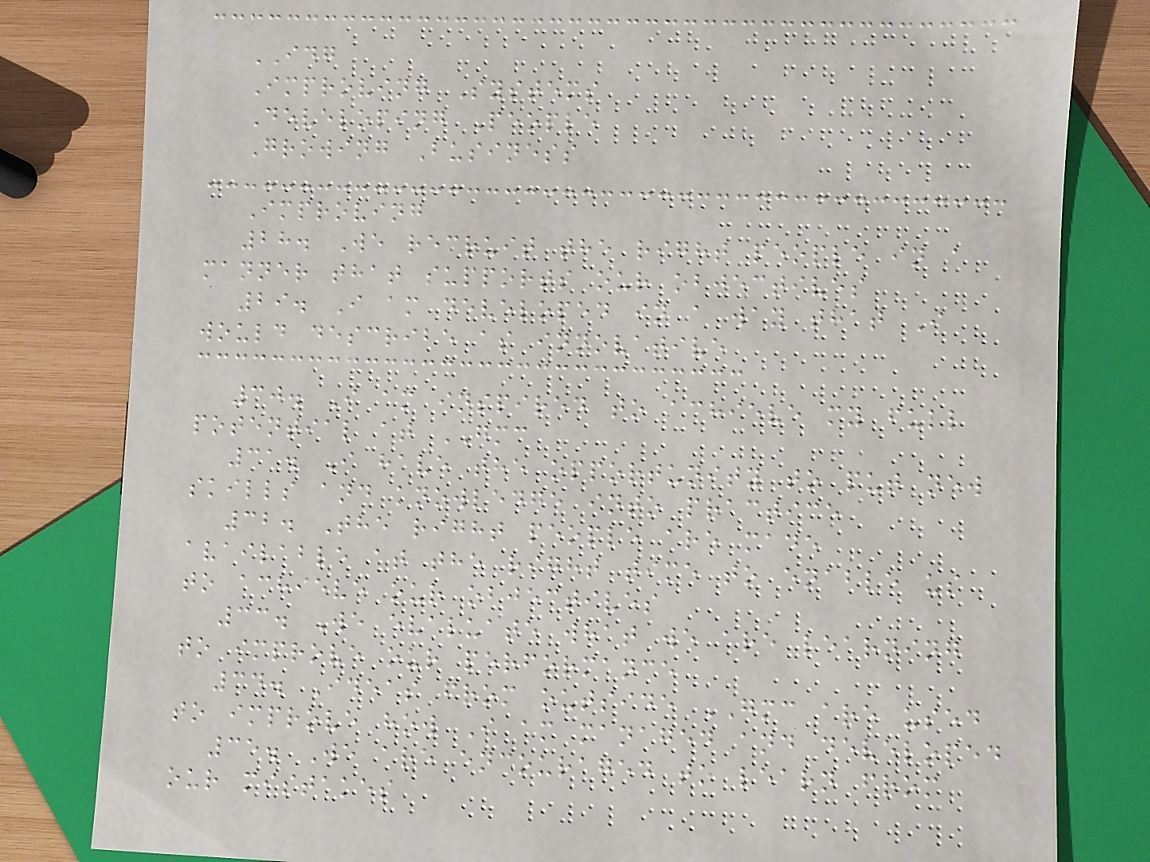IDG
Improving Systems
Developing People
Growing Business
Improving
28. We recruit the right people in a
manner that supports our objectives
29. I am developed in a way that I
would describe as innovative
30. I am inspired to achieve my full
potential at GMC
31. I have the opportunity to put new
skills and knowledge into practice
32. The right people are made
available at the right time to enable us
to achieve our objectives
33. We evaluate what we are learning
to improve our performance
34. Ideas from outside GMC are used
to improve how I am managed and developed
35. We are encouraged to learn from
our mistakes
